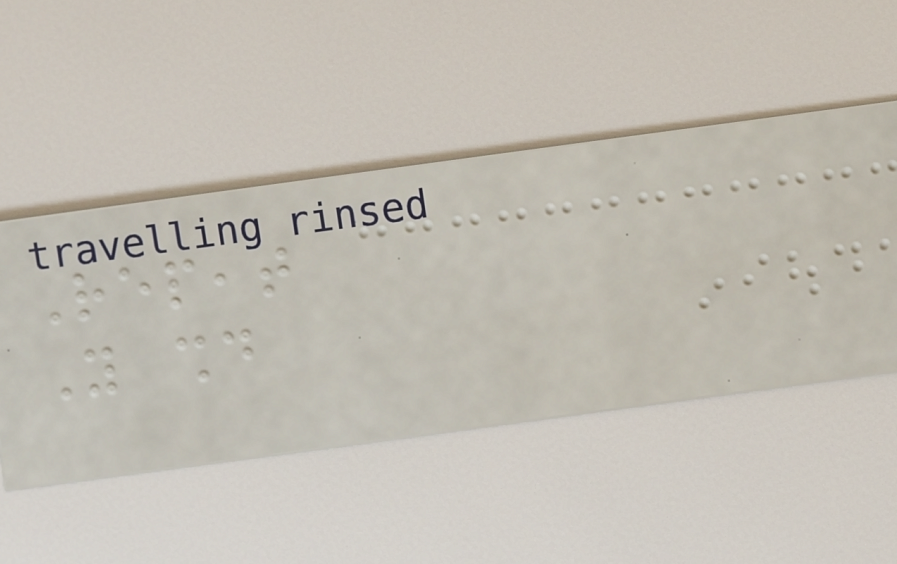Repeat
You should
